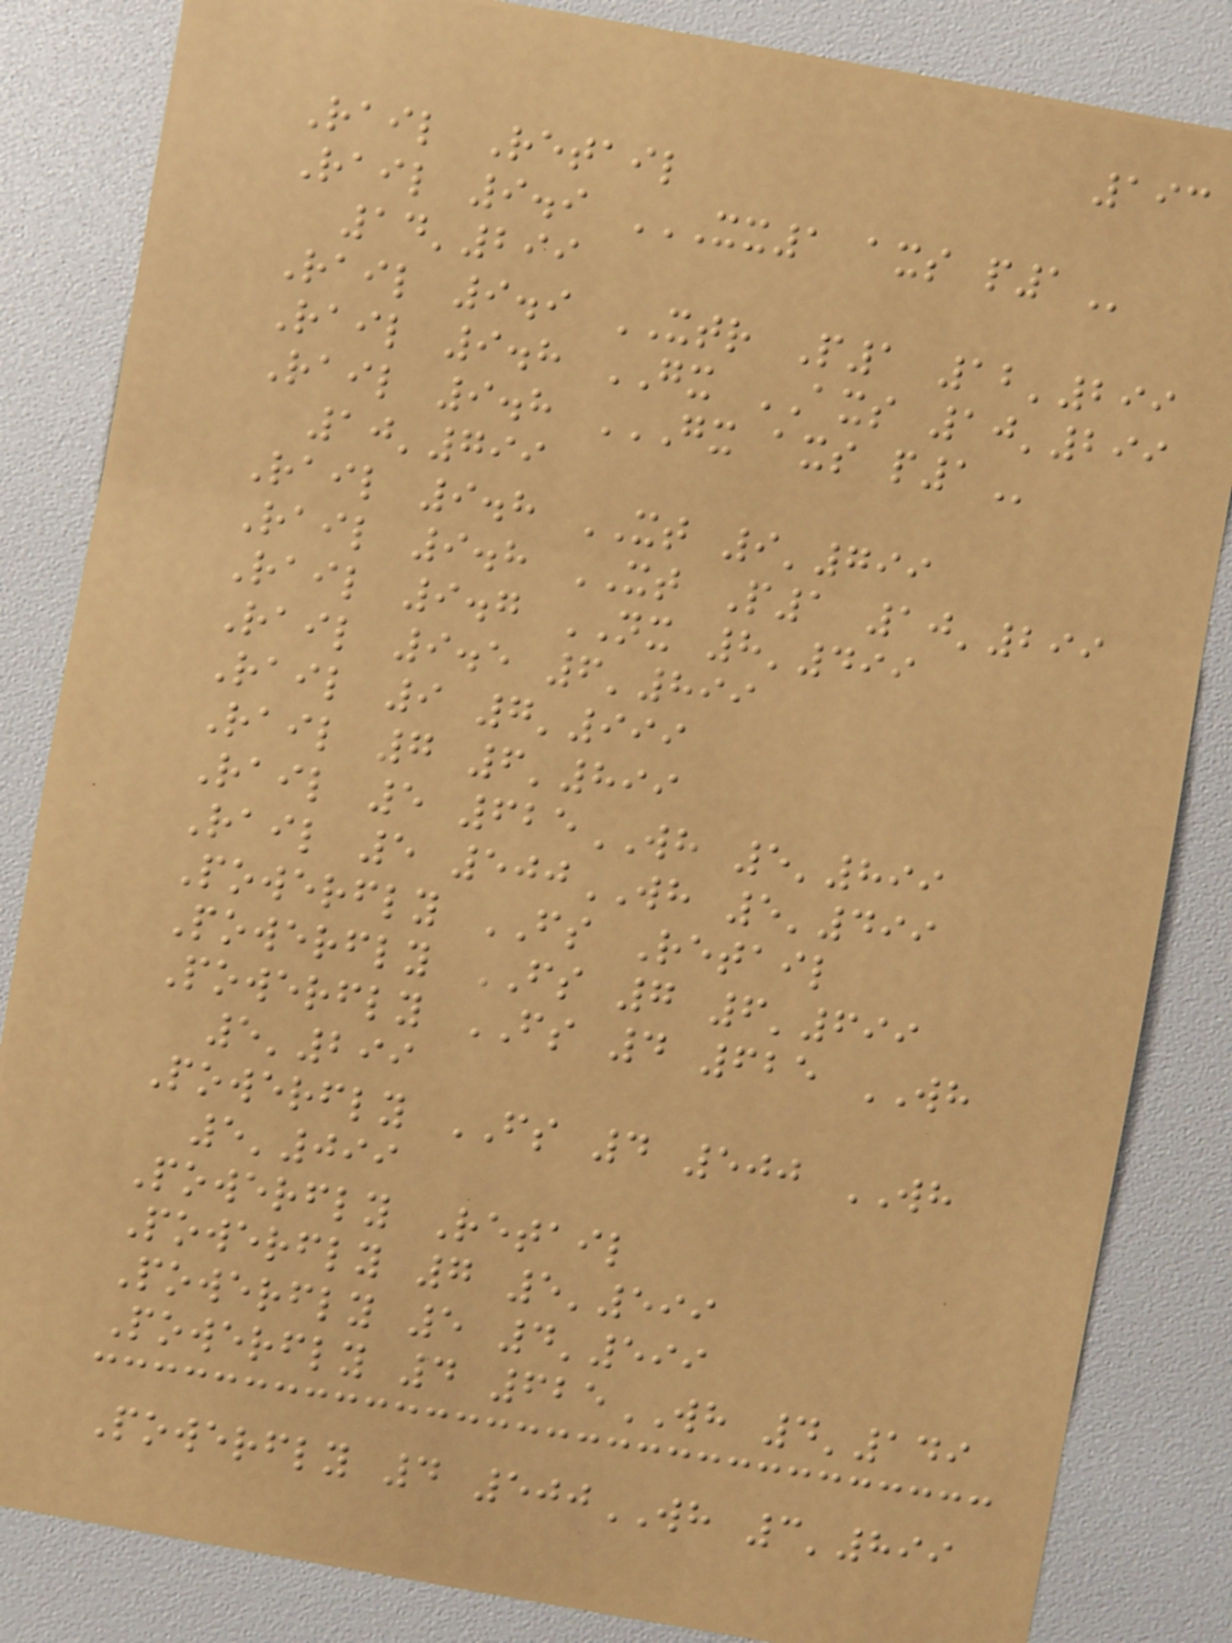193
Rail Retail
Rail 9.9 XX1 AXS P1
14'299
Rail 9.9 XTR P1 12'299
Rail 9.8 GX AXS 10'299
Rail 9.8 GX AXS P1
10'799
Rail 9.8 XT 9'799
Rail 9.8 XT P1 10'299
Rail 9.7 NX 8'499
Rail 9.5 6'899
Rail 9 7'999
Rail 7 6'899
Rail 5 625WH 5'899
Rail 5 500WH 5'499
Powerfly FS Retail
Powerfly FS 7 6'699
Powerfly FS 4 625 WH
5'299
Powerfly FS 4 500 WH
5'099
Powerfly Retail
Powerfly 7 5'599
Powerfly 5 4'599
Powerfly 4 625WH 4'149
Powerfly 4 500WH 3'899
